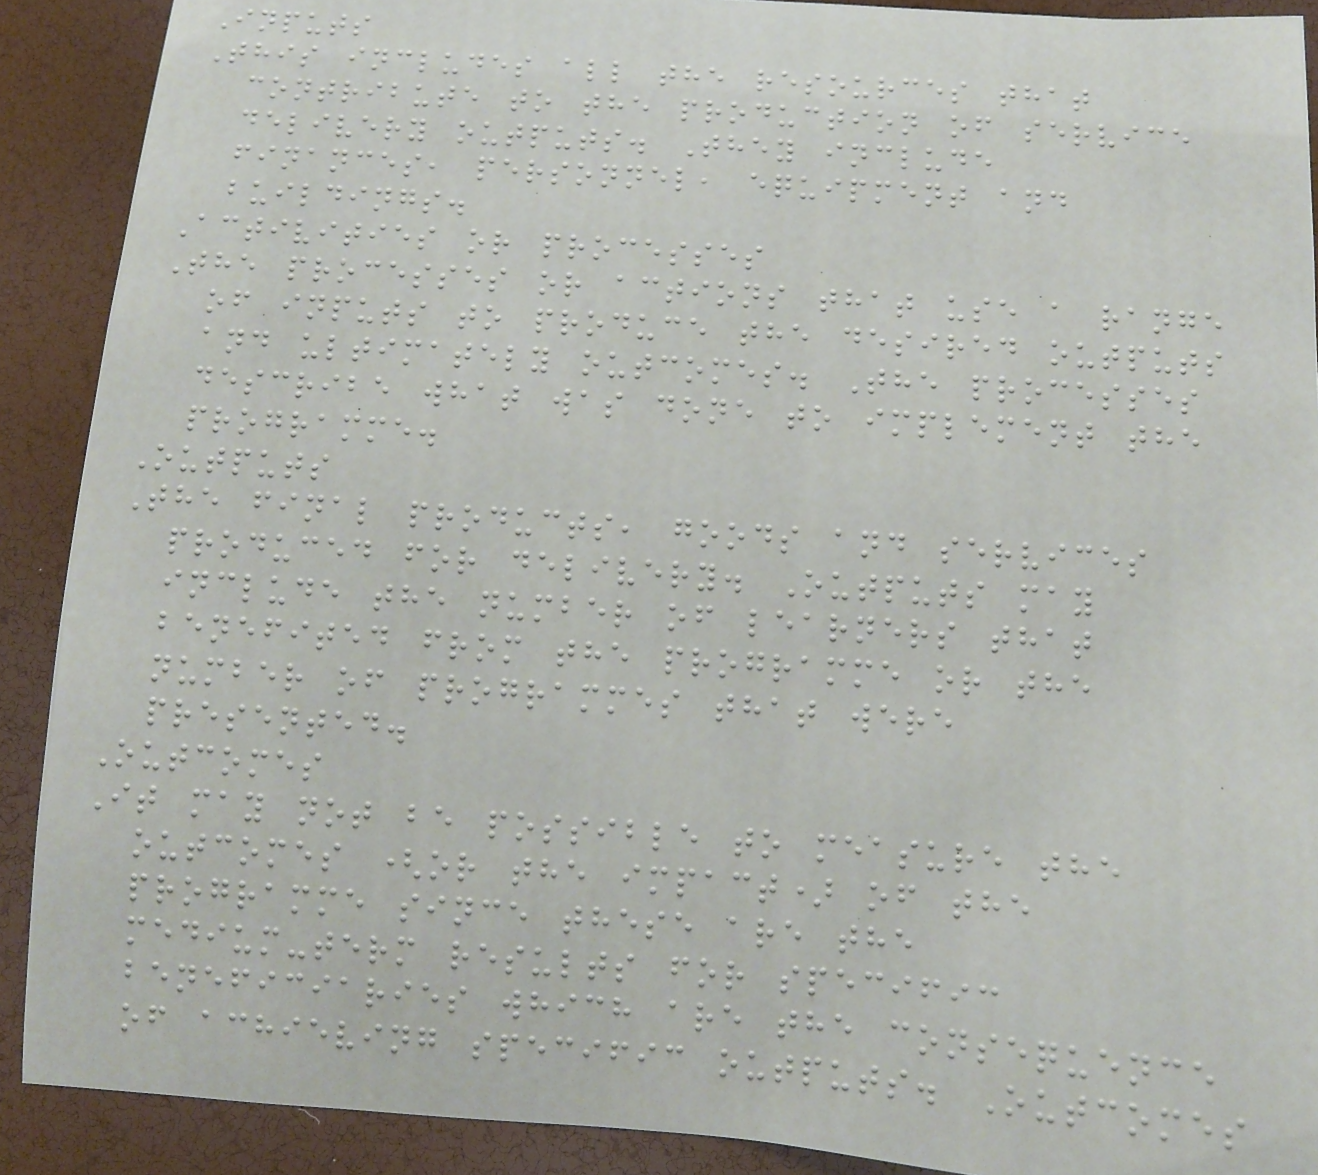Inputs
This includes all the resources that
contribute to the production of service
delivery outputs. They include
finances, personnel, equipment and
buildings.
Activities or processes
The processes or actions that use a range
of inputs to produce the desired outputs
and ultimately outcomes. The processes
describe what was done to implement the
programme.
Outputs
The final products, goods and services
produced for delivery. Outputs may
include the number of learners that
benefited from the programme or the
number of programmes that were
presented.
Outcomes
It may not be possible to measure the
outcomes (or the impact) of the
programme since these are the
medium-term results for specific
beneficiaries which are the consequence
of achieving specific outputs. Outcomes
